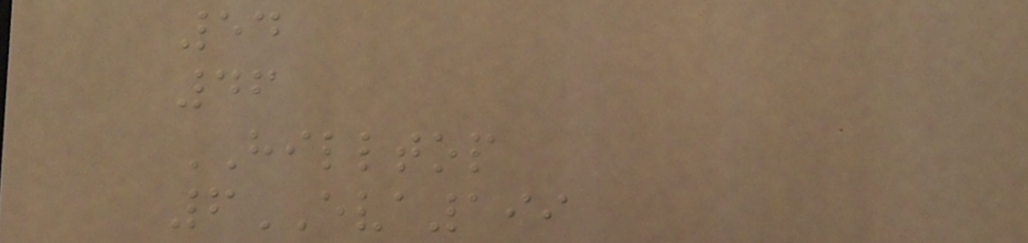54
46
HILLTOP
6EVA199
